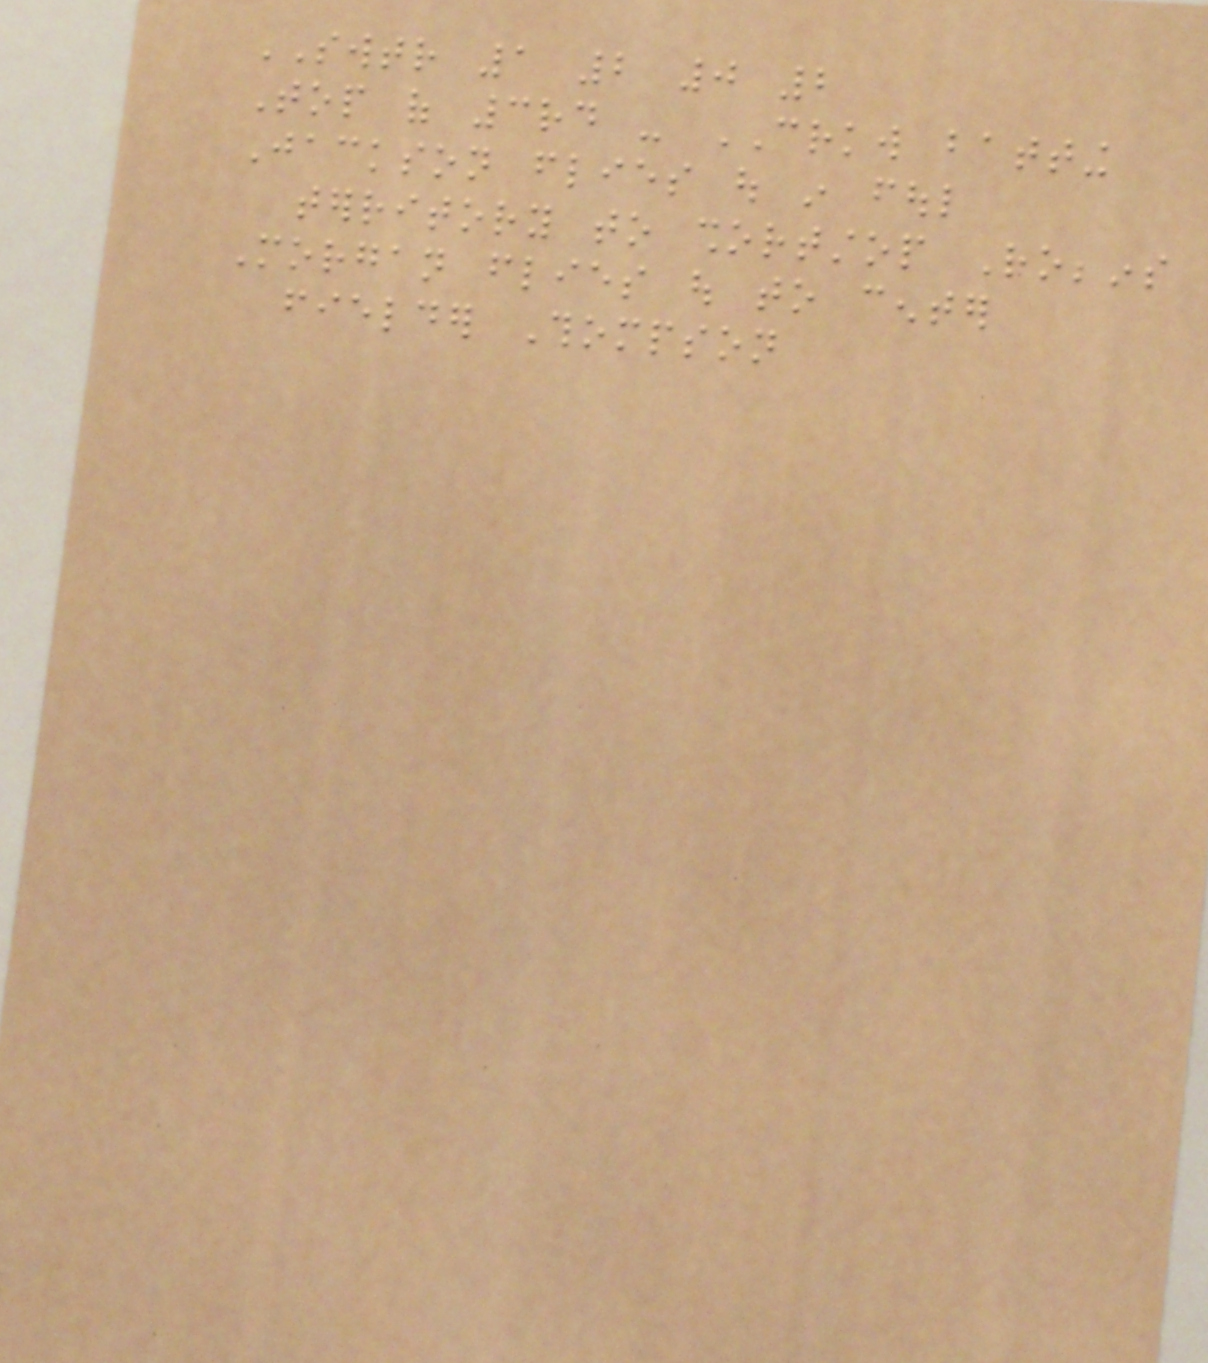SWTR 1 2 0 2
Top of 3rd - CRKW batting
Jackson flies out in foul
territory to shortstop Robbins
Morgan flies out to center
fielder Thompson
